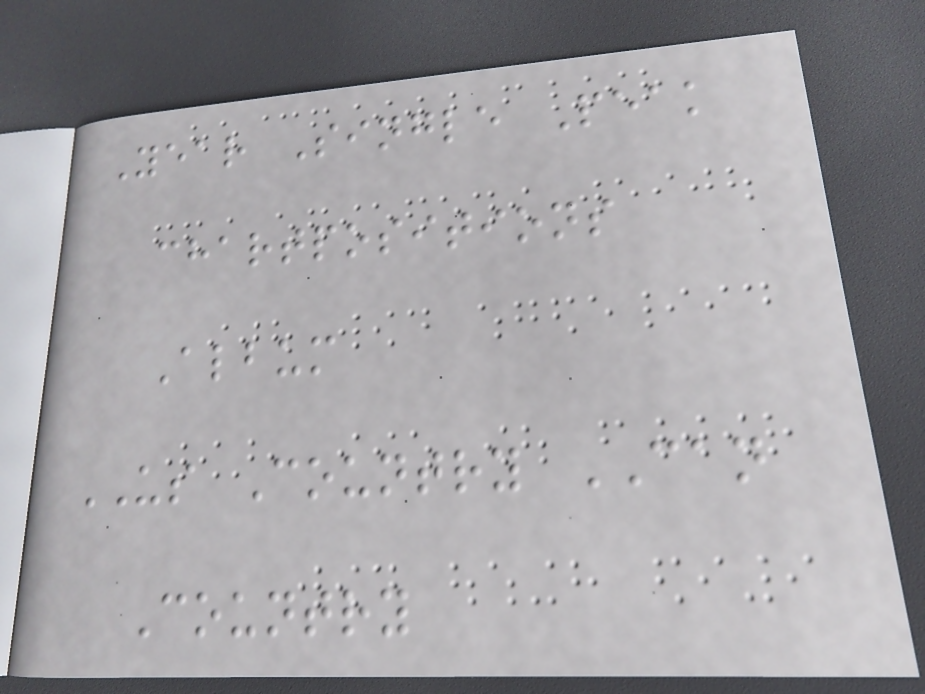Year Single Peak
chartpositions
Album
US Country CAN
Country
